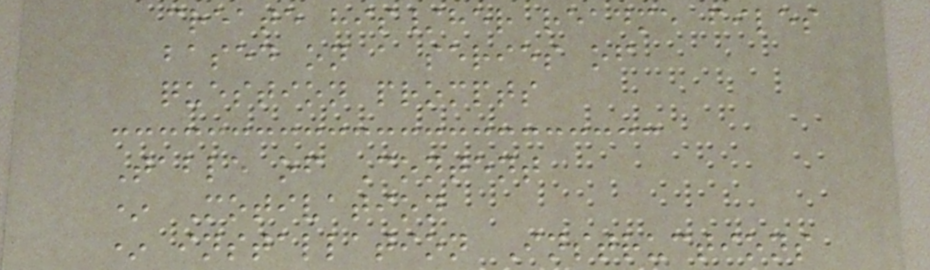create his/her readme files
based on a series of
question prompts
Table of Content
* Motivation
* installation Instructions
